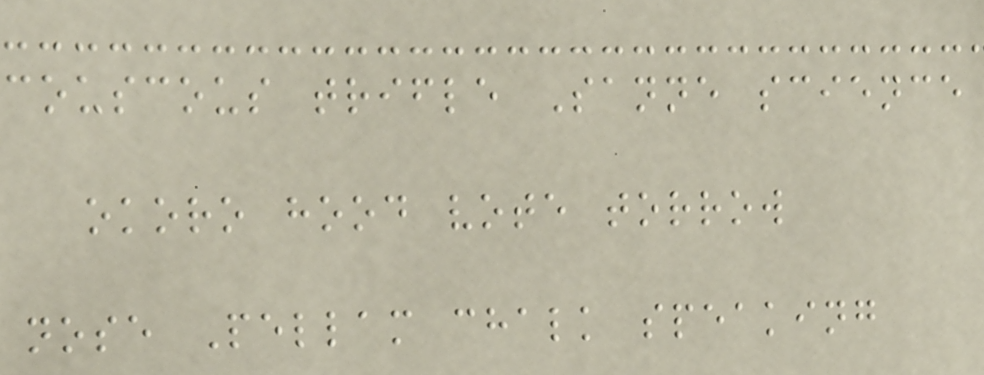couscous trifle Sanne science
okoro hood vote torrow
nose Pellam chalk speaking
